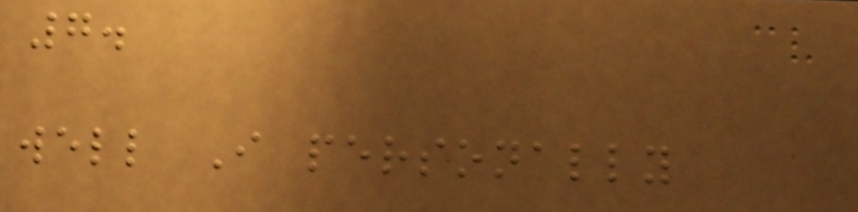7.
well I personally
